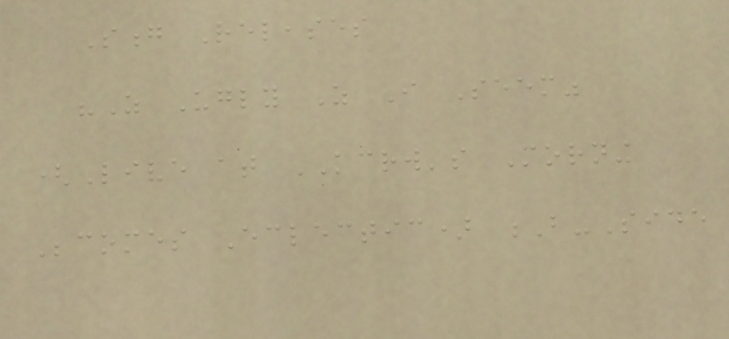Song Releases
"As Ugly As I Seem"
(Live at KCRW's Morning
Becomes Eclectic) B-Side
